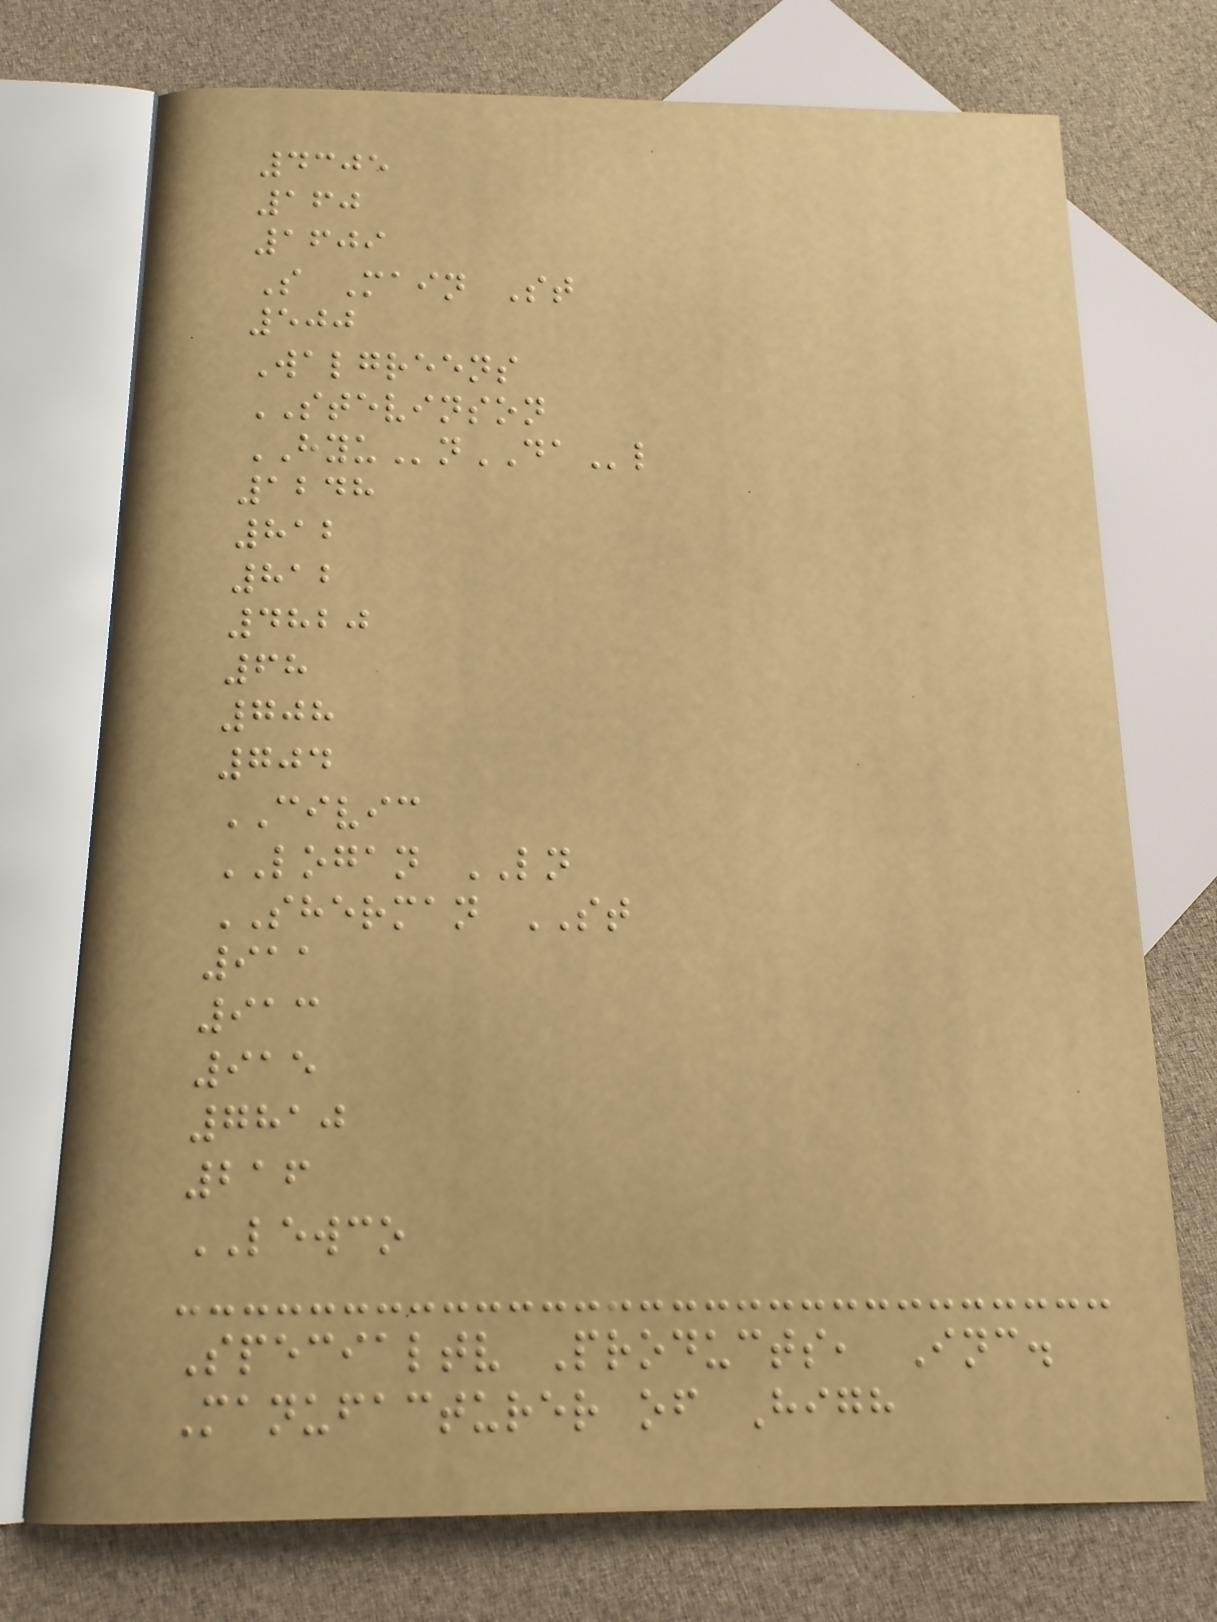4305
160
1609
S Main St
500
Walgreens
STEVINSON
HYUnDAl
1248
812
812
4820
68
708
704
CIVIC
LOGAN LN
SHERMAN ST
911
913
915
7810
216
LEWCO
Specialtv Products, Inc.
Manufacturer of High
